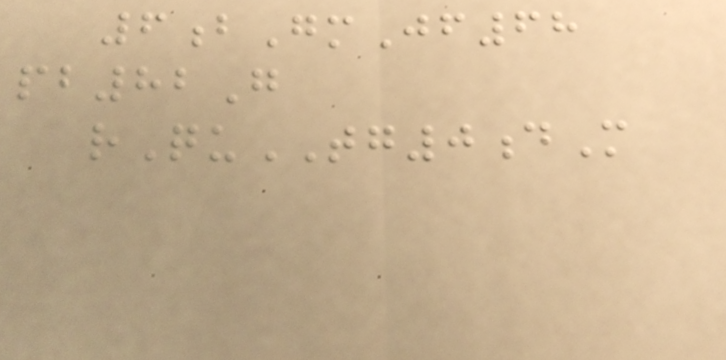6bGmJf68
pb82G
rQuTG0dM
